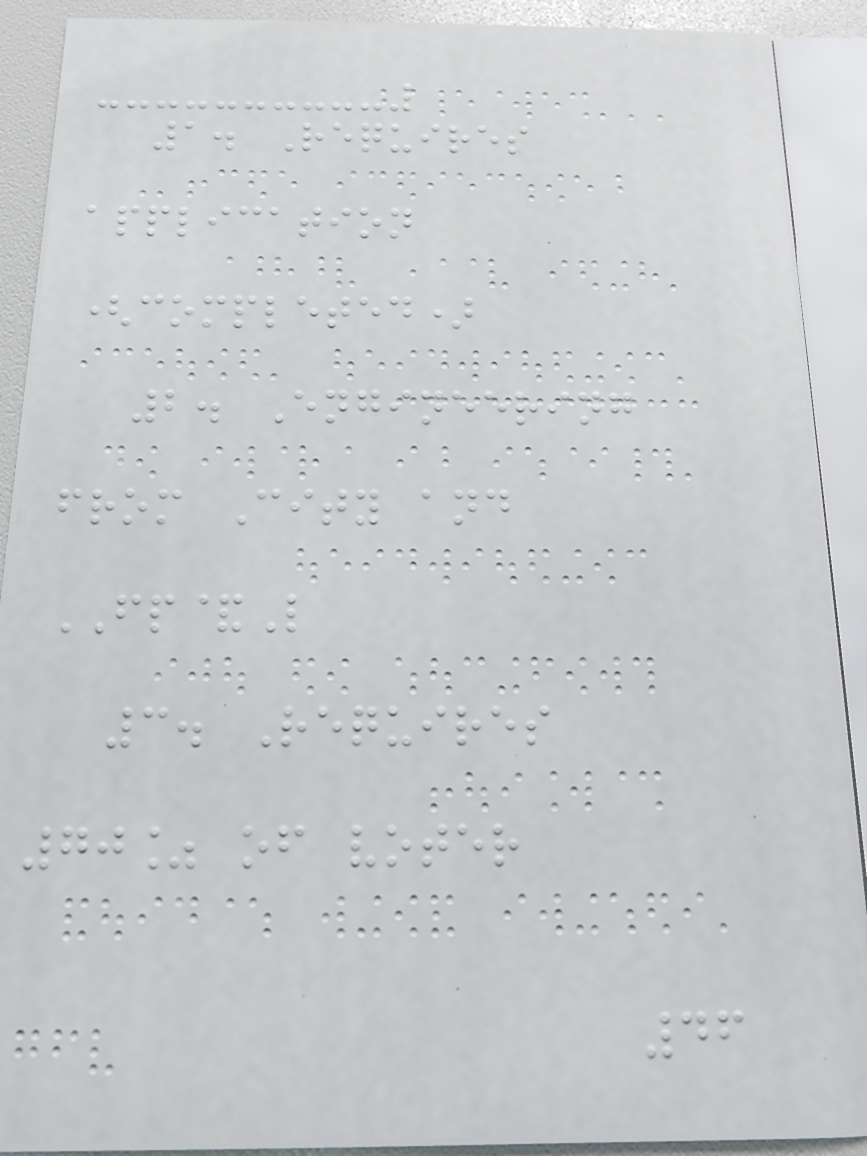1. Requires
application
(completed)
2. Engineering
from City and
FP&L
3. Requires
70% of voter
46
